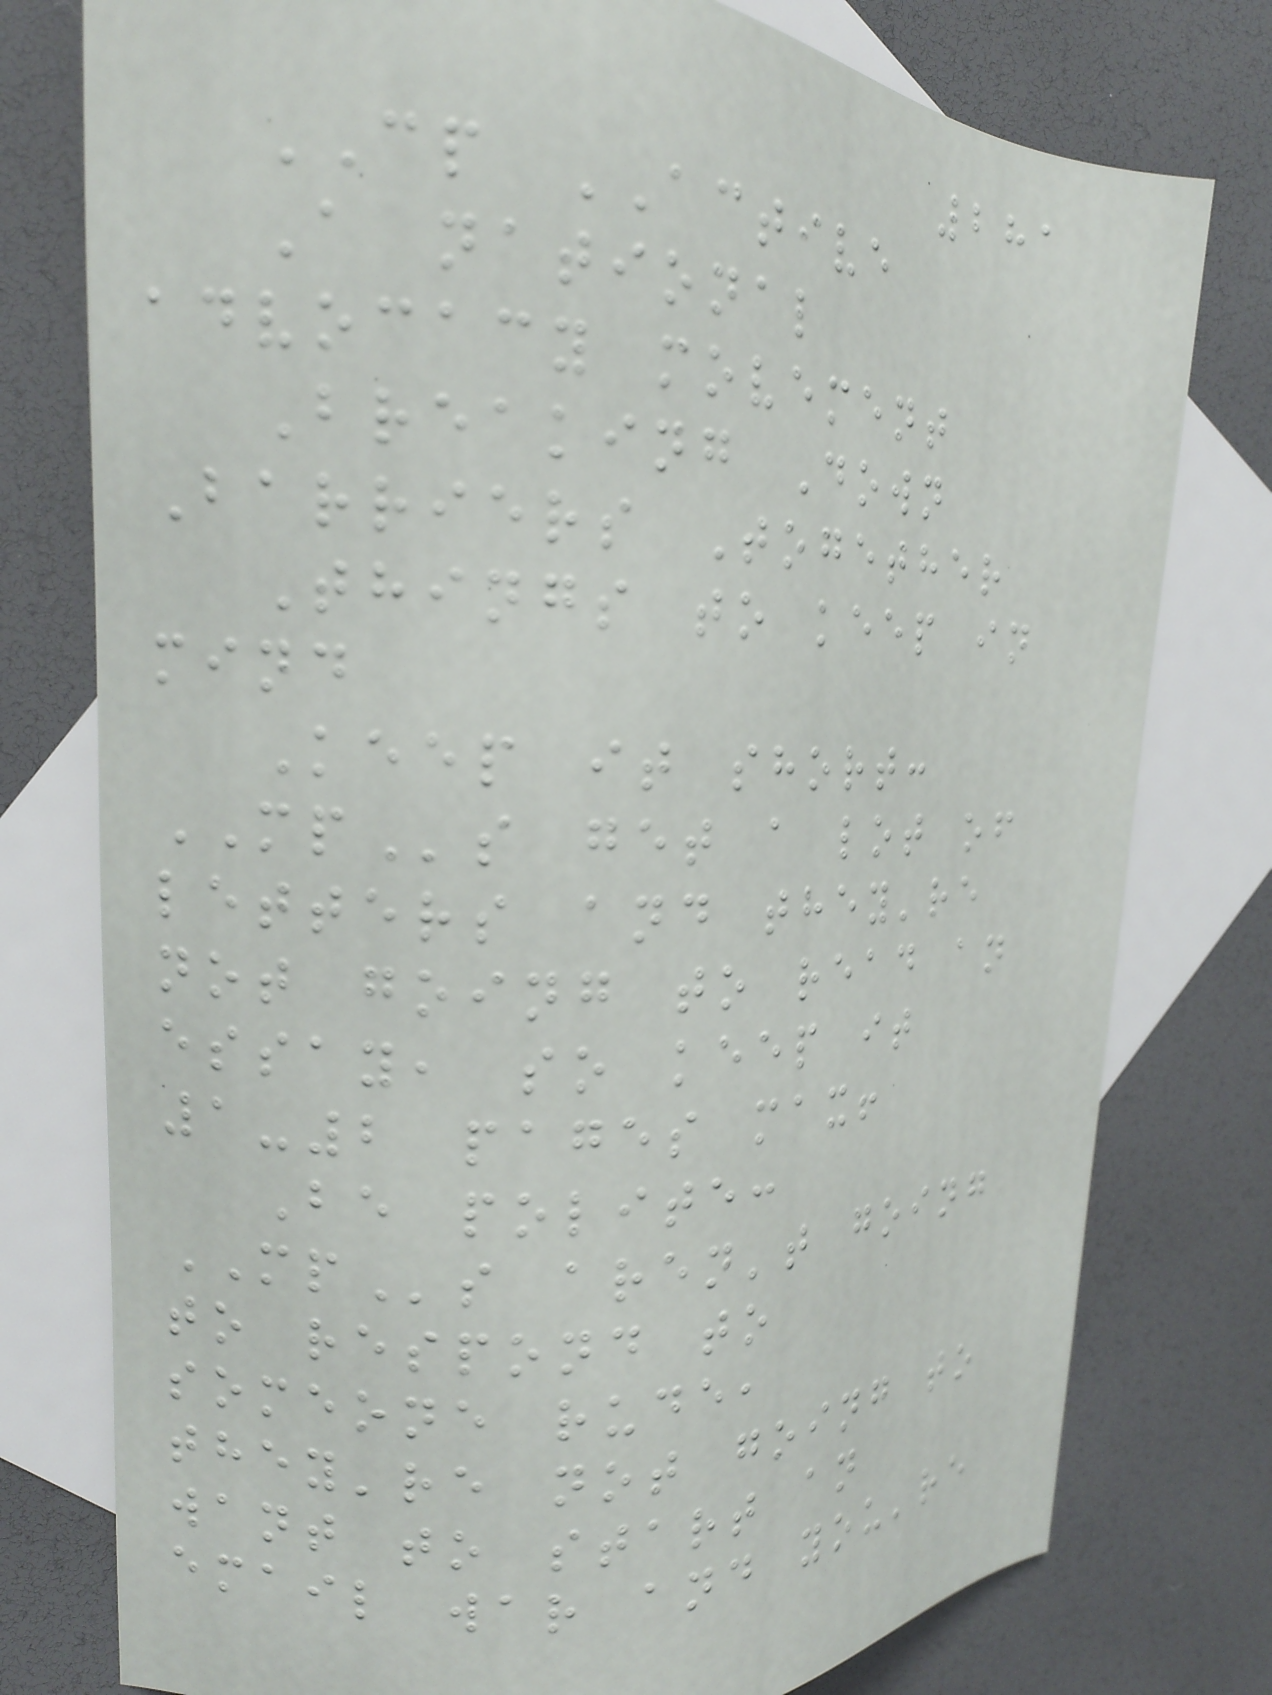281
CP ACTIVE
A national
advocacy movement
Breaking Down
Barriers Together
Things to keep in
mind
Keep it short:
MPs get a lot of
letters and they're
not going to read an
essay, so keep it
1-2 pages max!
Be polite:
MPs aren't going
to respond to
someone rude,
they're not going to
want to start an
email war and you're
